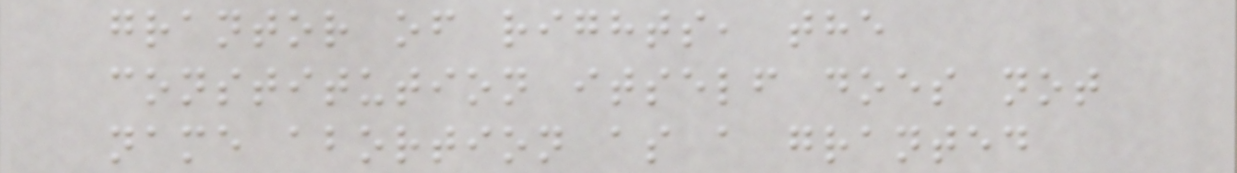grantor of rights, the
constitution itself does not
name abortion as a granted
